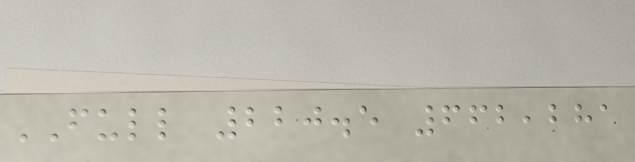FULL 220.5 662,281
